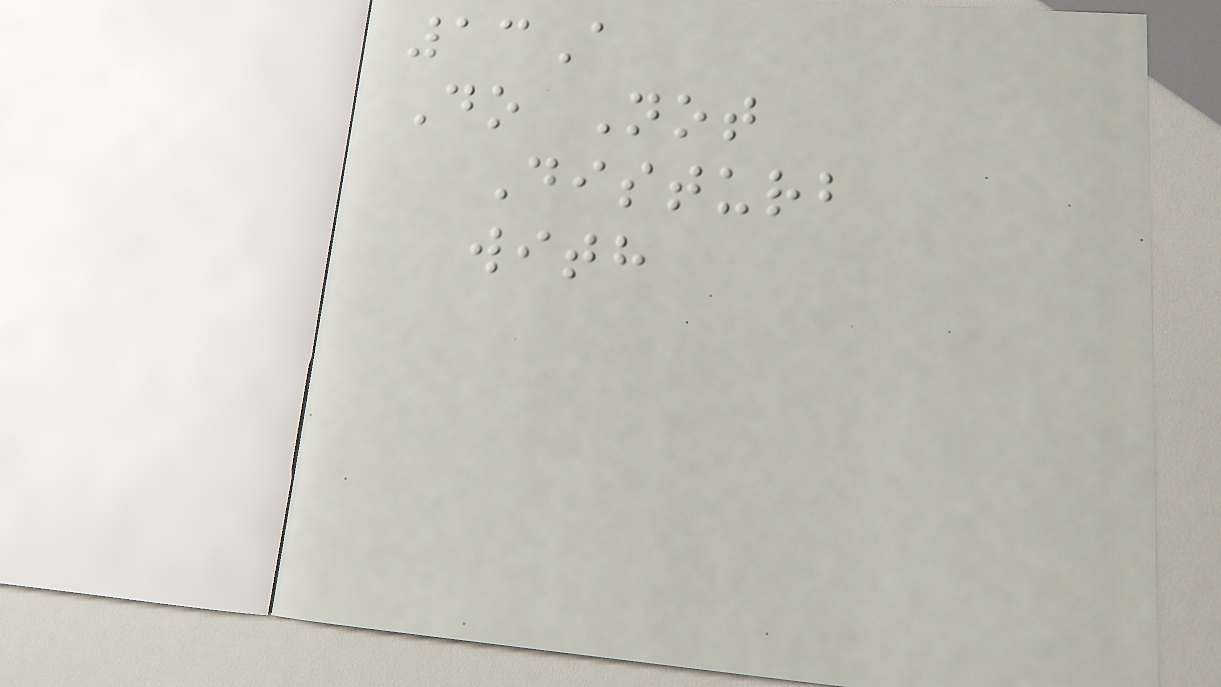13A
Do Not
Disturb
with
